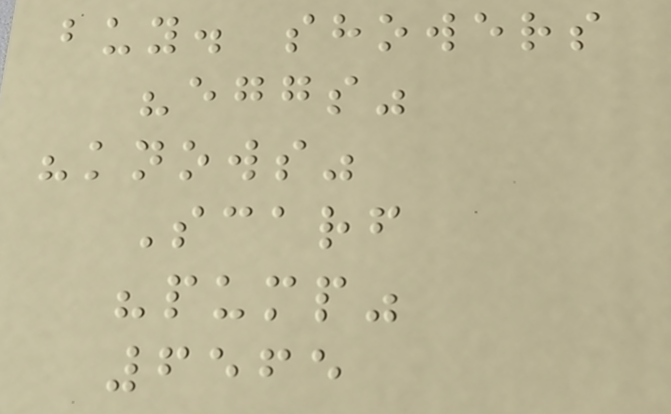buy. showers
"eggs"
"knows"
Scarf
"pump"
6565
